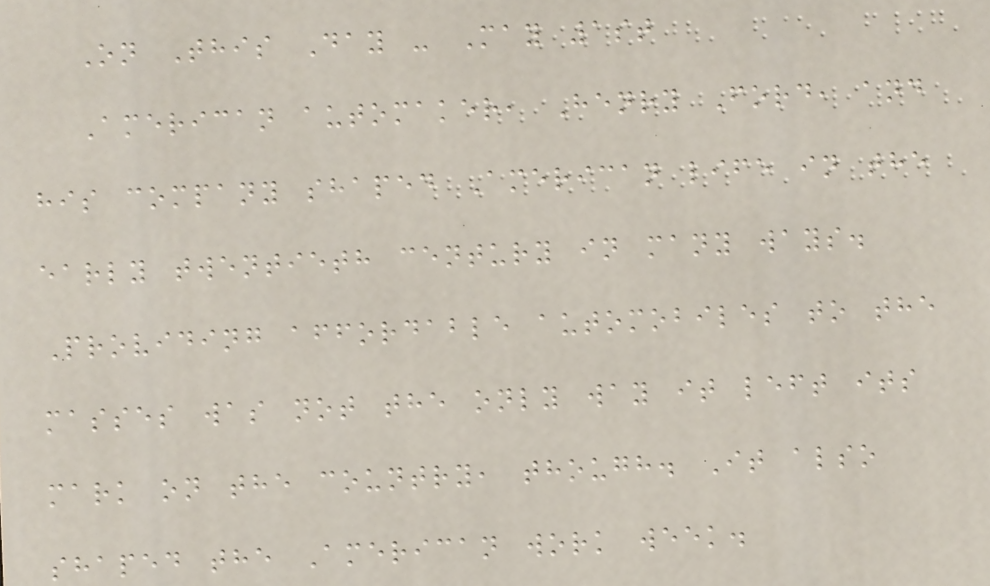On This Day - May 1st
American automaker, Henry Ford, and
his company shaped American life in the
early twentieth century in many ways.
Providing affordable automobiles to the
masses was not the only way it left its
mark on the country, though. It also
shaped the American work week.
